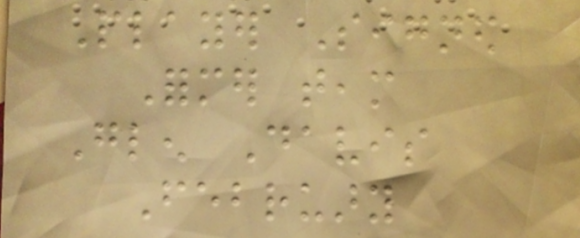Player Signed
Former team
Glen Davis
February
